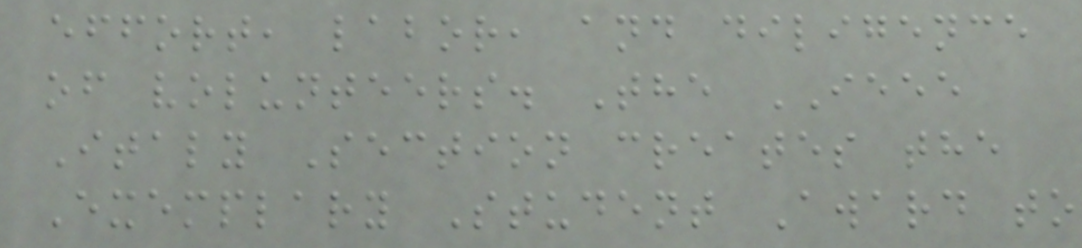effort, labor, and diligence
of volunteers. The IEEE
Italy Section creates the
Exemplary Student Award to
